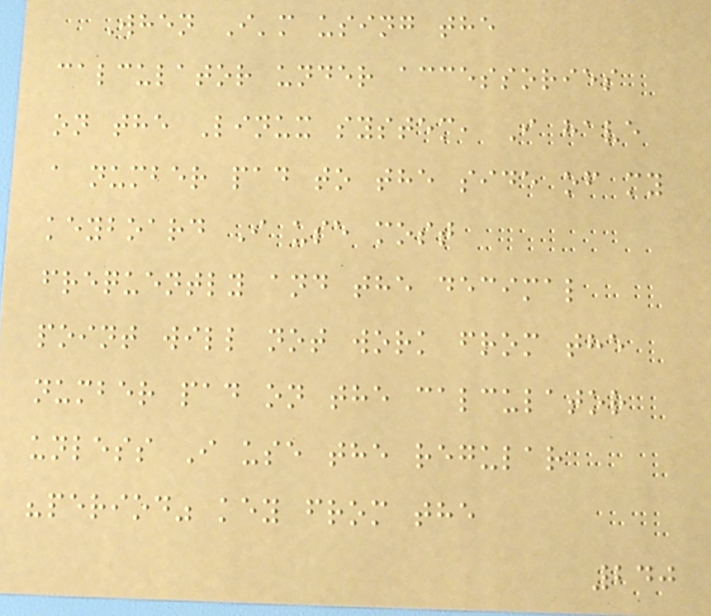When I'm using the
calculator under accessories
on the Linux system, I have
a number pad to the side of my
keyboard I use most
frequently and the decimal
point will not work from the
number pad on the calculator
unless I use the regular
"period" key from the
240
